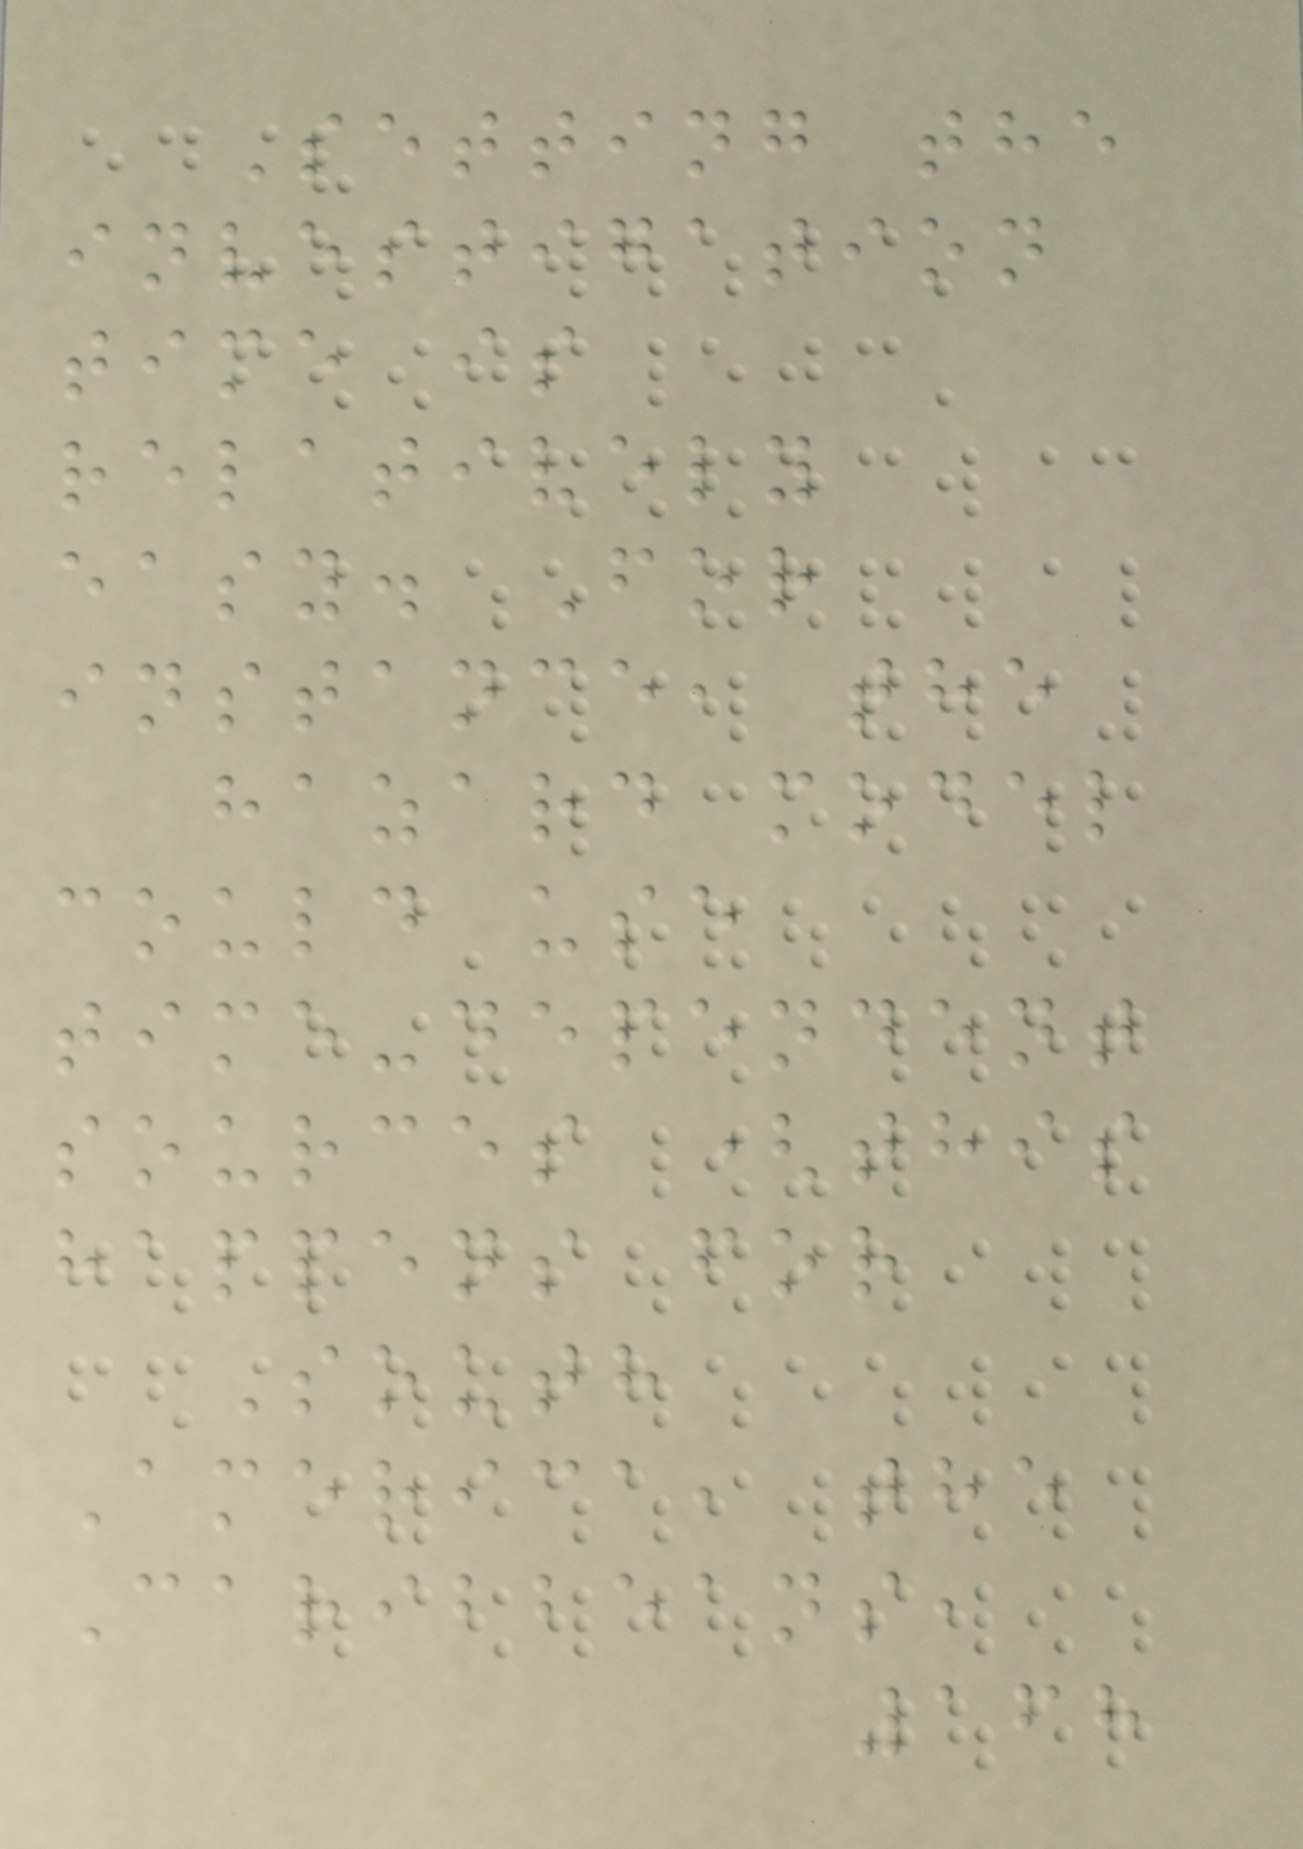Setting the
investigation
time is
relatively
easy. For
instance, the
hazard model
could use
time-dependent
sources (this
happens for
South
America, the
Caribbeans,
168
